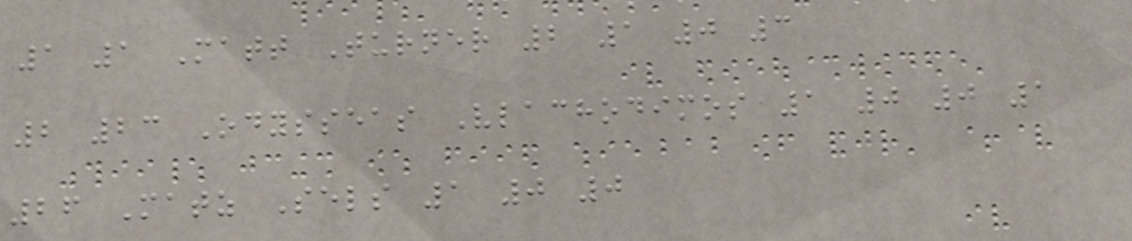1 1 Matt Turner 2 1 0 3
2 23 Odysseas Vlachodimos 1 0 0 1
26 Matz Sels 1 0 0
